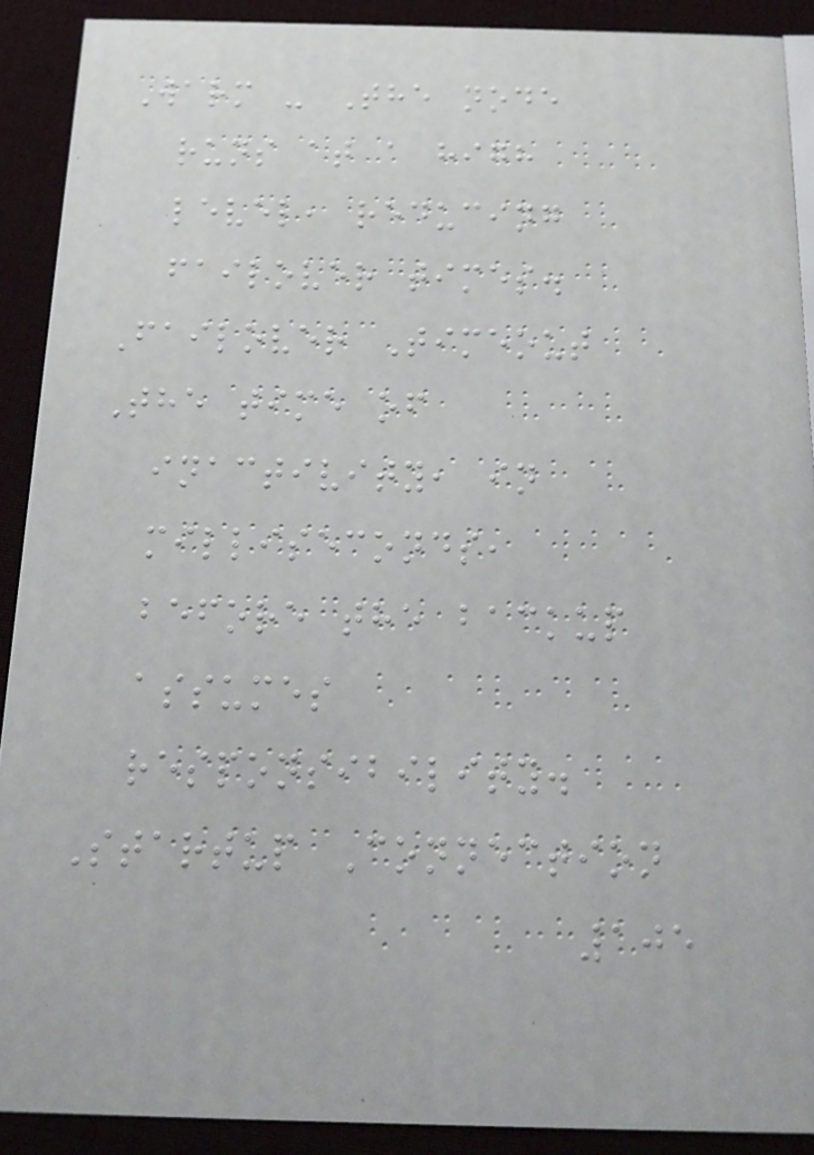Warm - The node
runs at a high
level, reducing
failover times.
Failover Timeout
The time of
inactivity, in
milliseconds,
before the backup
assumes
responsibility.
Startup Connection
105
